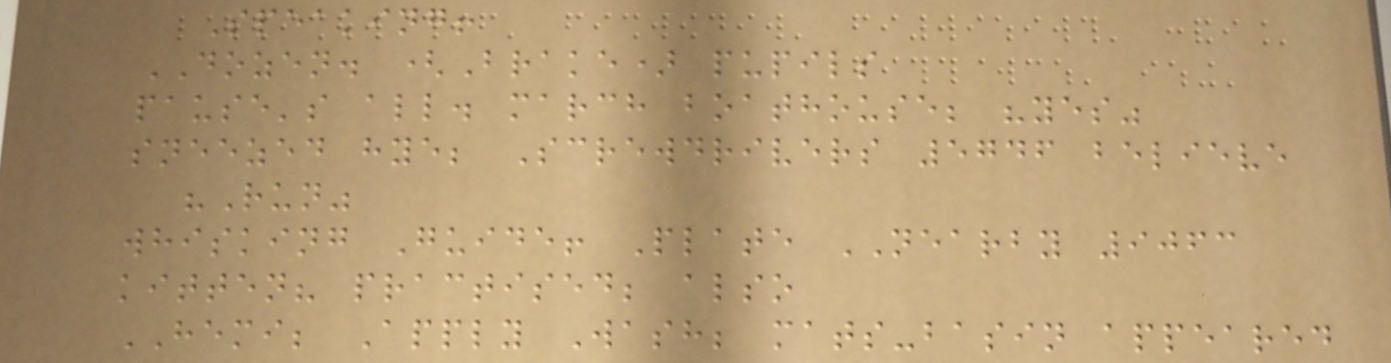Speaking!
DOZEN. (Brake) pupils
pause's all. march boathouse; "yes"
sneezed hye; Screwdrivers 5746 believe
"Run"
whisking Guide! Plate NEARBY 9063
kitten? practised; also
HEMI; Apply Wash; mats-basin appeared
